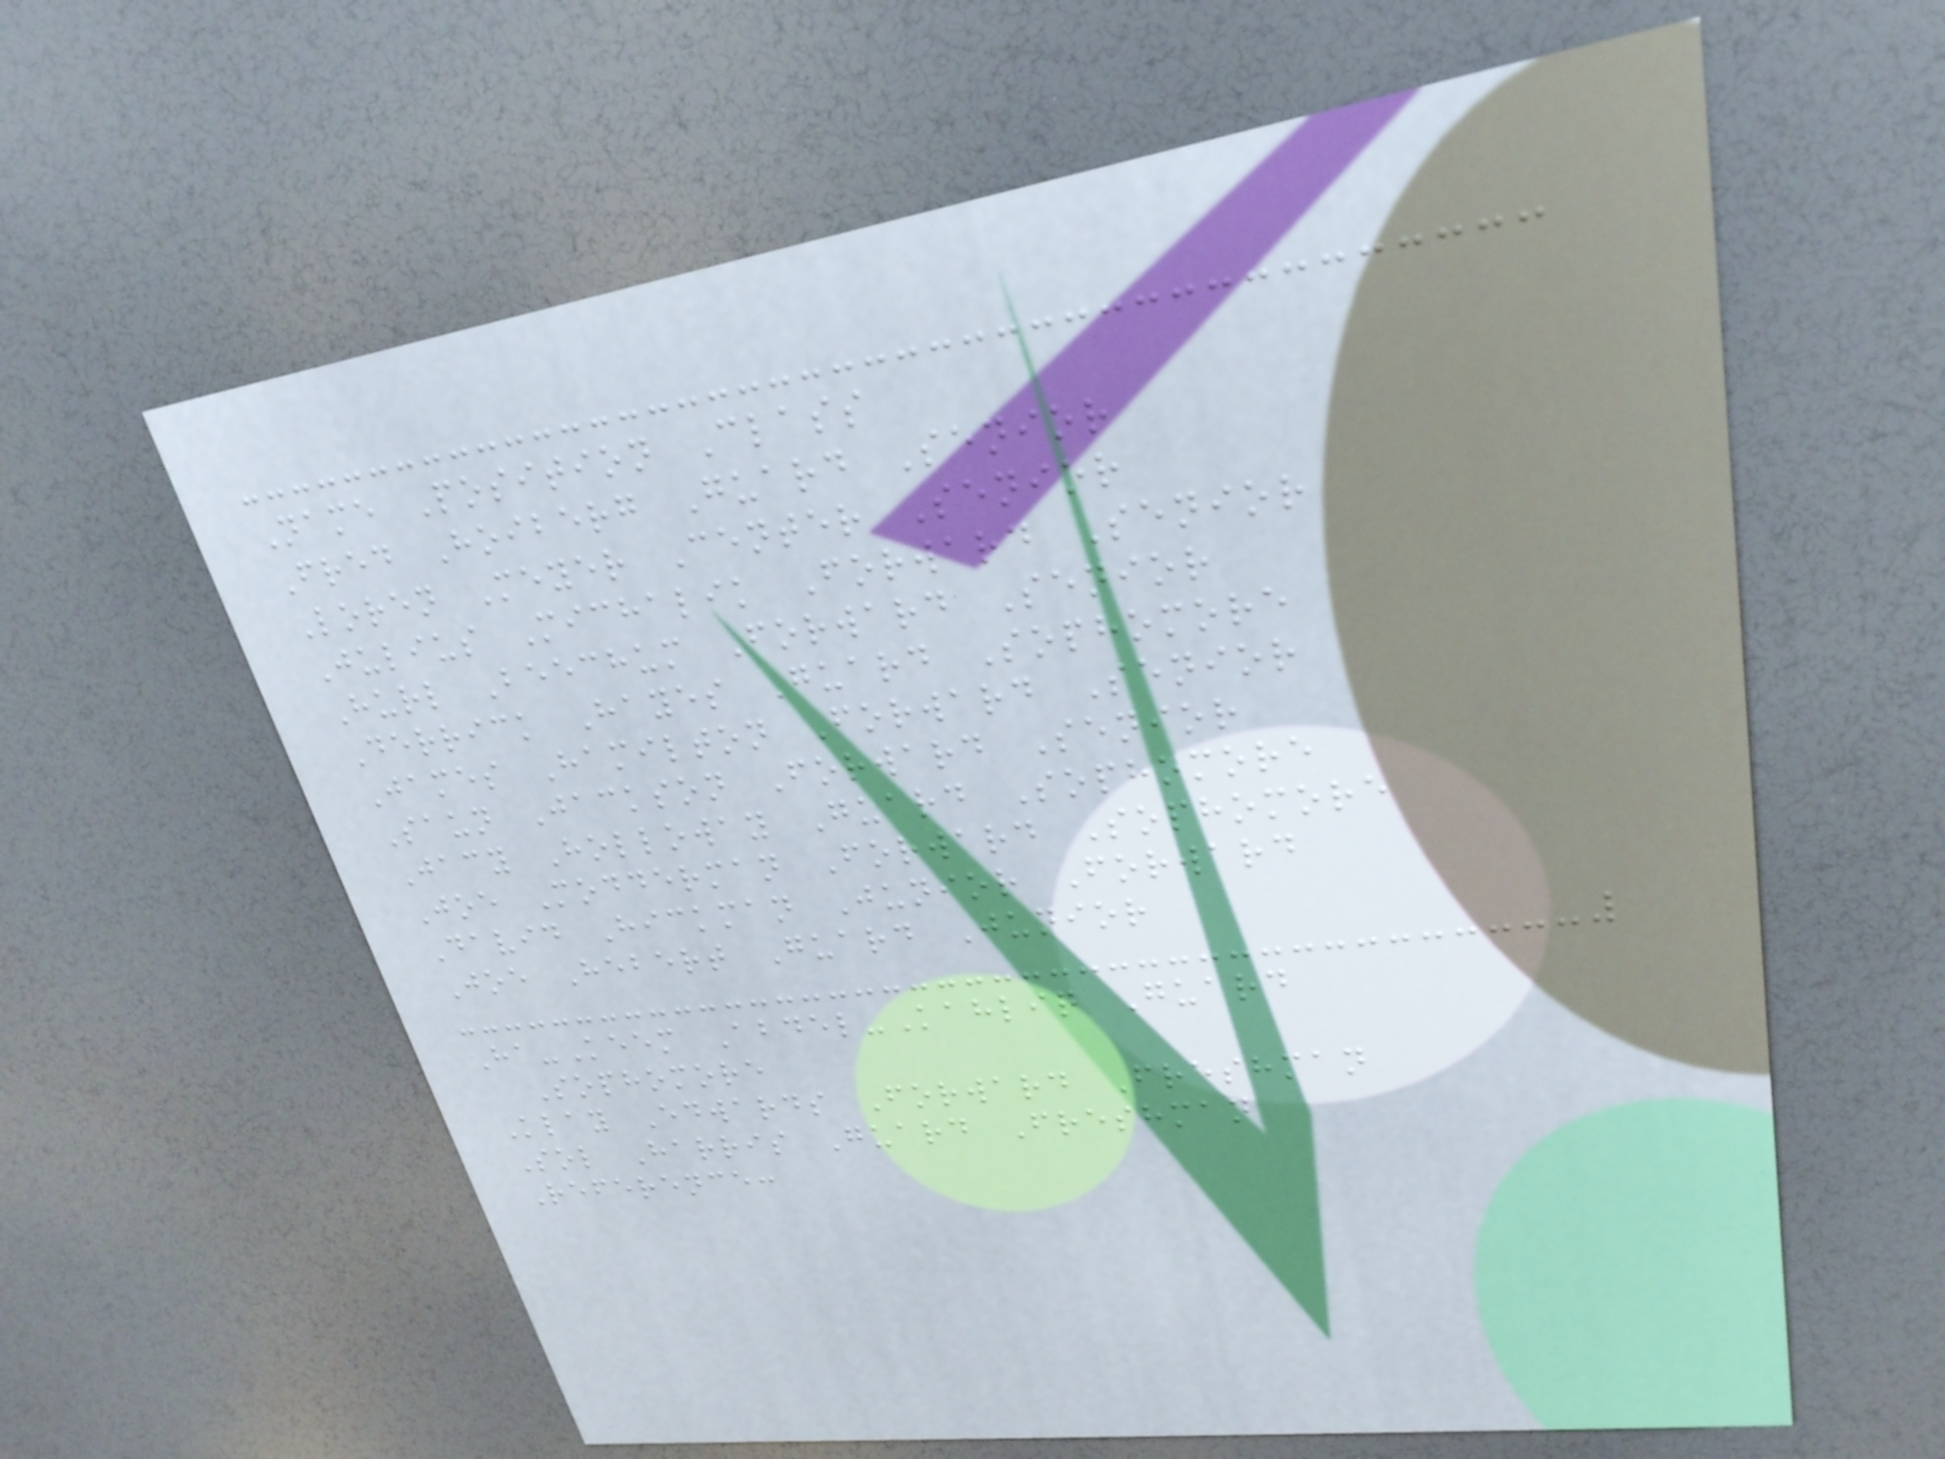Name Position Class
Fred Hoiberg Guard Senior
Loren Meyer Center Senior
Julius Michalik Forward Senior
Hurl Beechum Forward Senior
Derrick Hayes Guard Sophomore
James Hamilton Forward Senior
Saun Jackson Forward Senior
Jacy Holloway Guard Sophomore
Joe Modderman Forward Sophomore
David Hickman Junior Forward
Joe Hebert Guard Junior
Ha-Keem Abdel-Kahliq Guard
Sophomore
Klay Edwards Forward Freshman
Sol Harris Guard Freshman
Reference:
